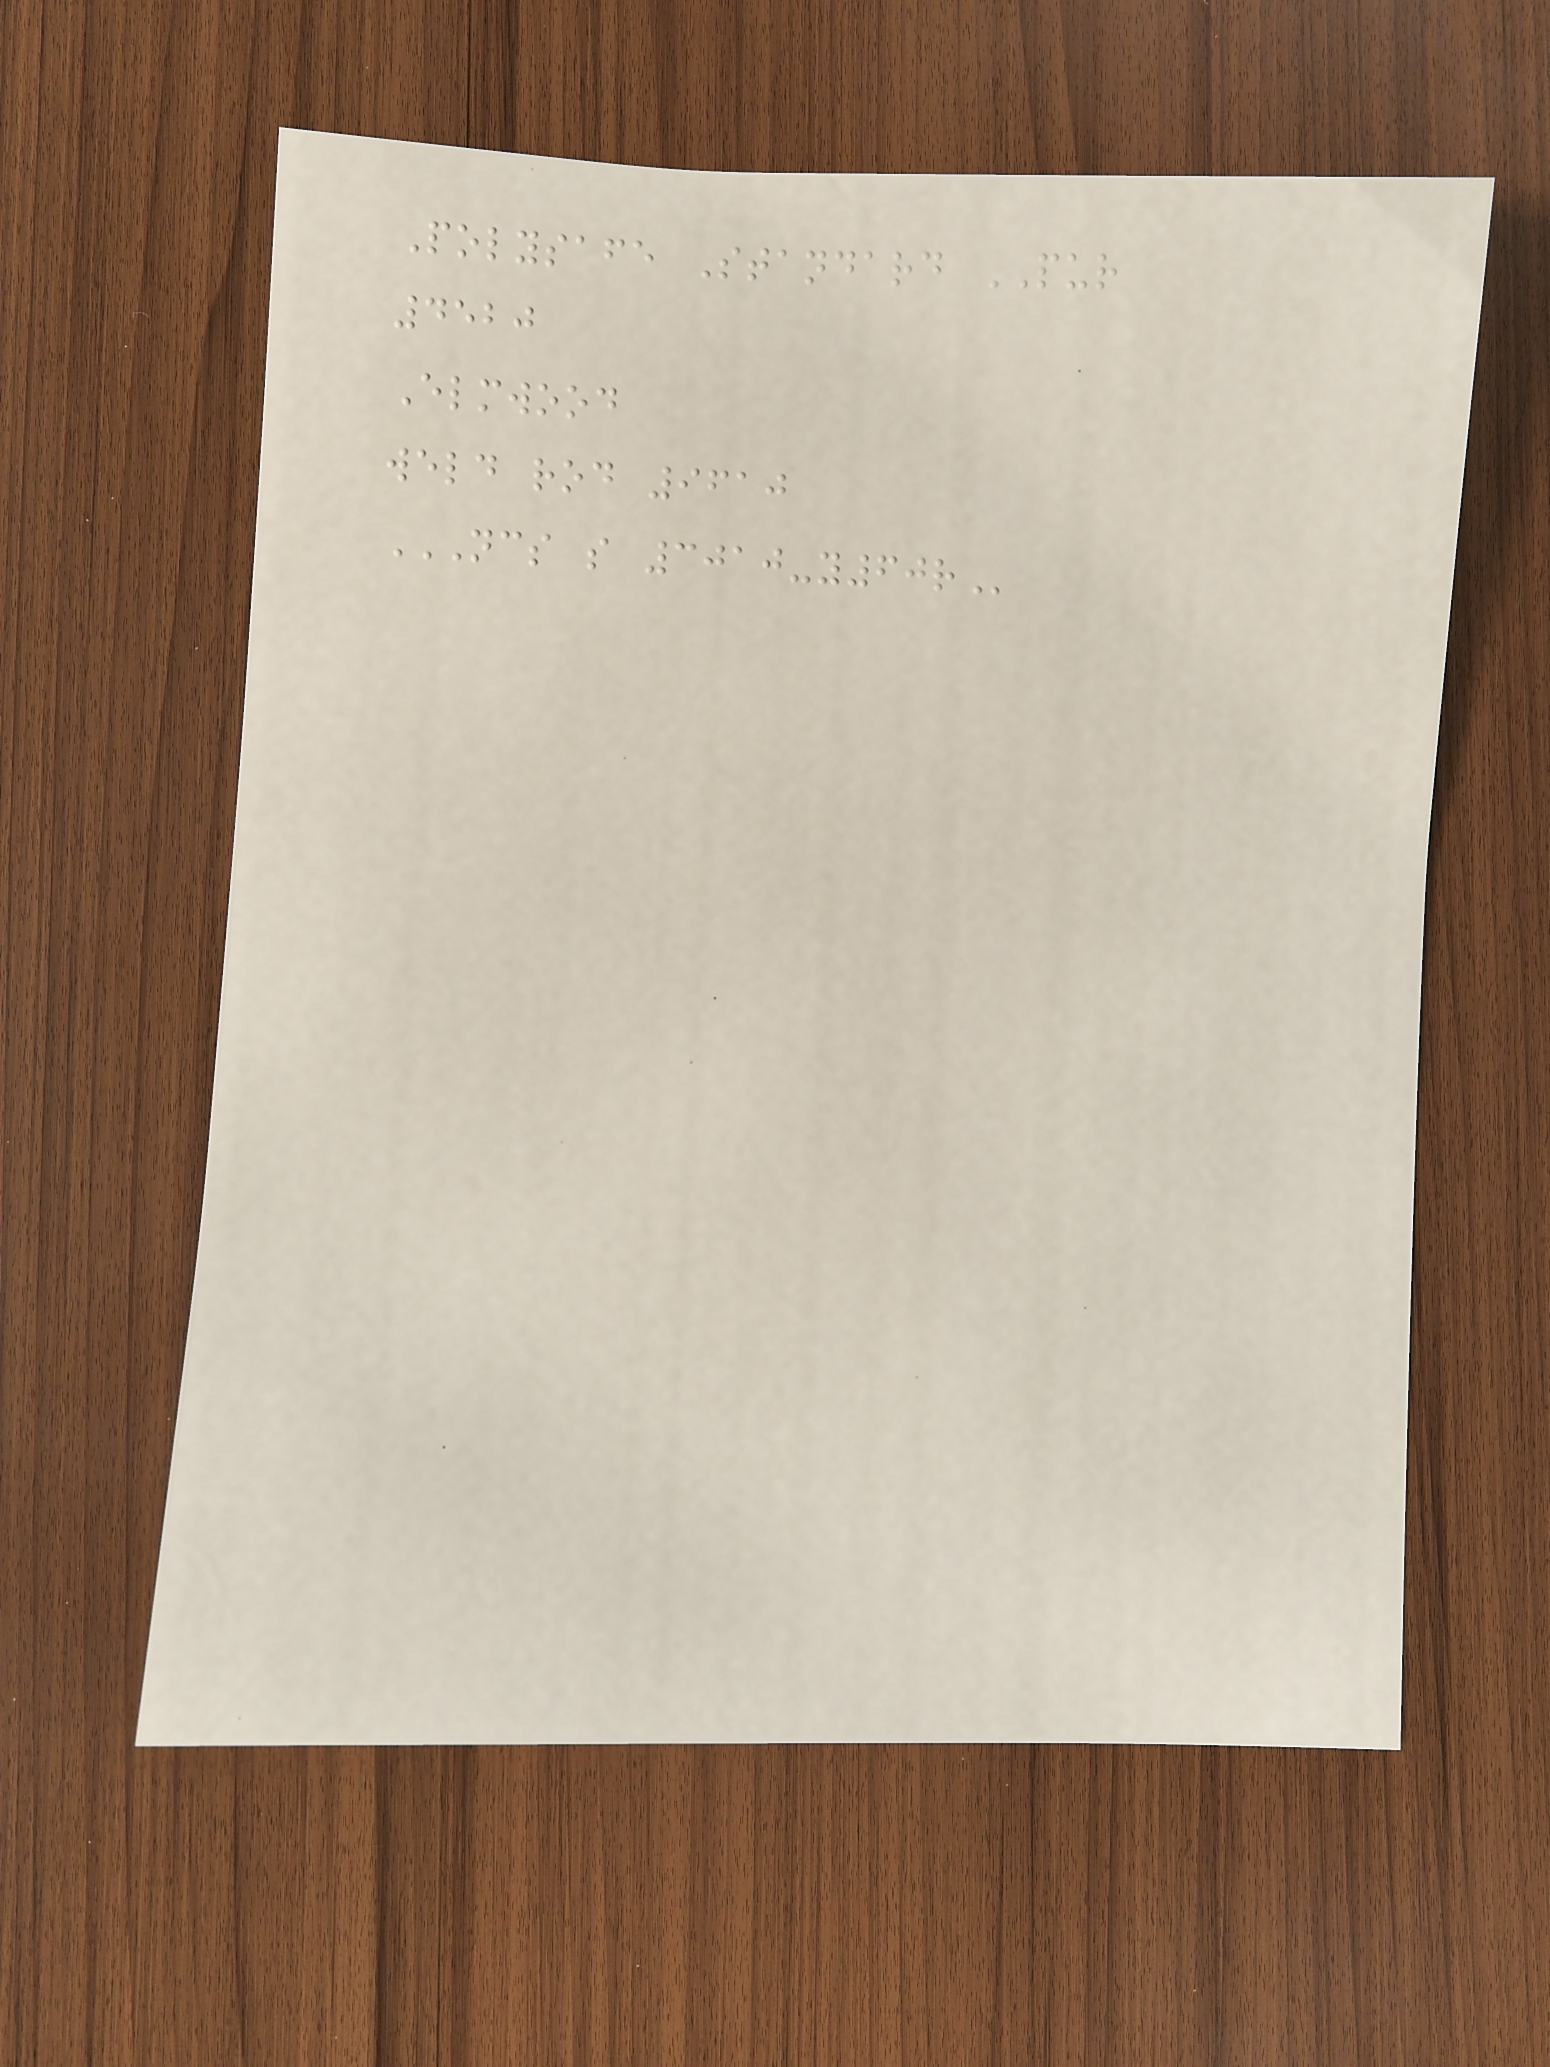Polysafe Standard PUR
4520
Elmwood
weld rod 9610
NCS S 3010-Y60R
